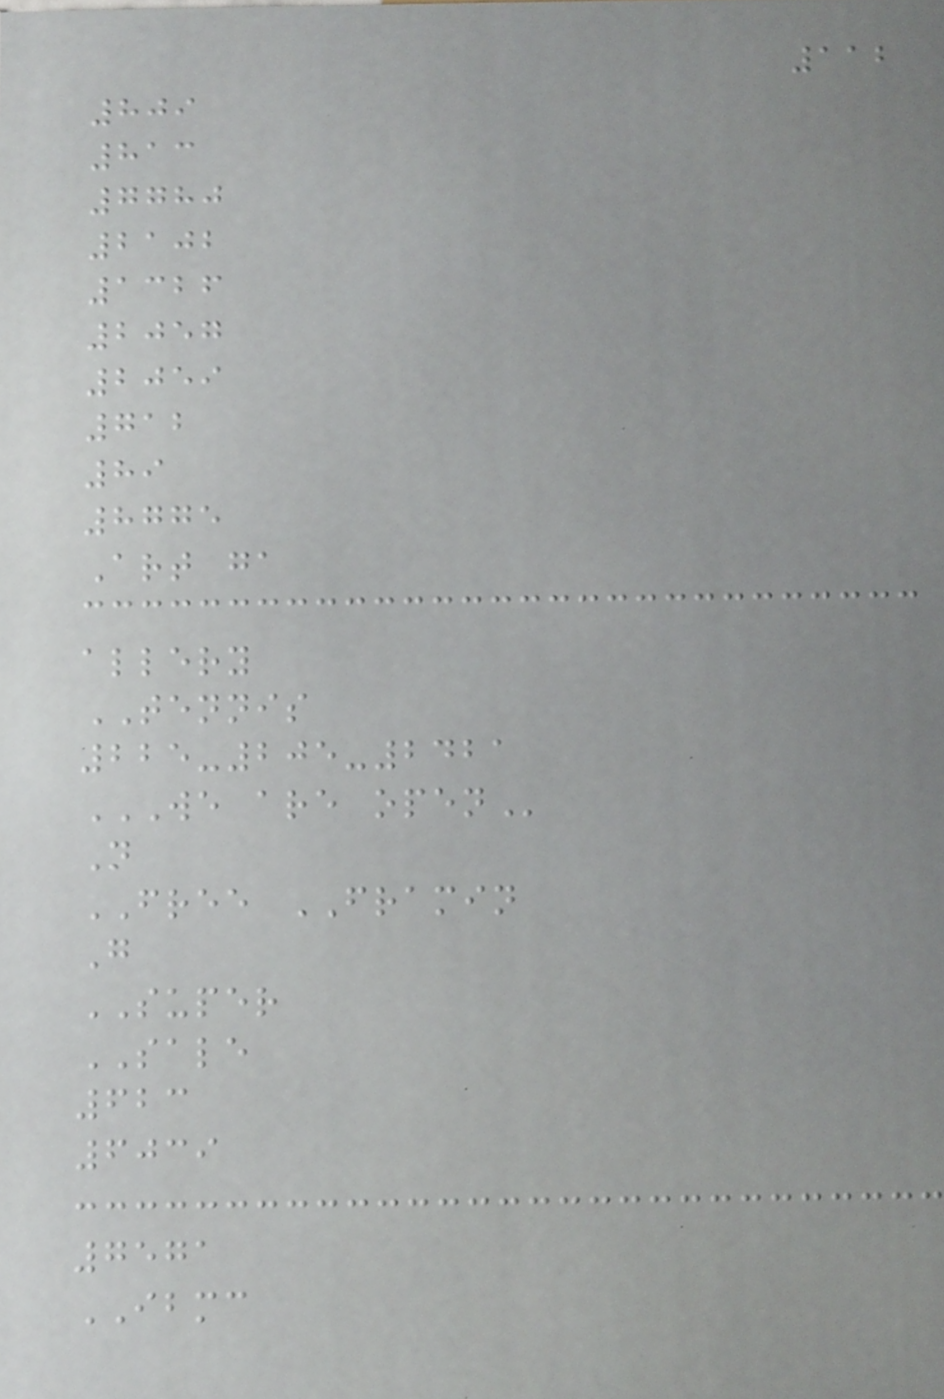112
809
813
7780
2102
1326
2057
2059
712
89
8775
Art ga
allery
TENNIS
225-205-2421
WE ARE OPEN
N
FREE FRAMIN
G
SUPER
SALE
623
6039
7571
IBMC
